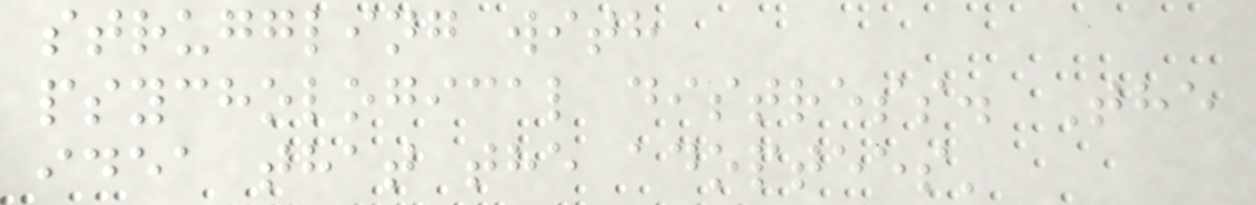struggling with
psychological distress. The
idea that the adoptees'
